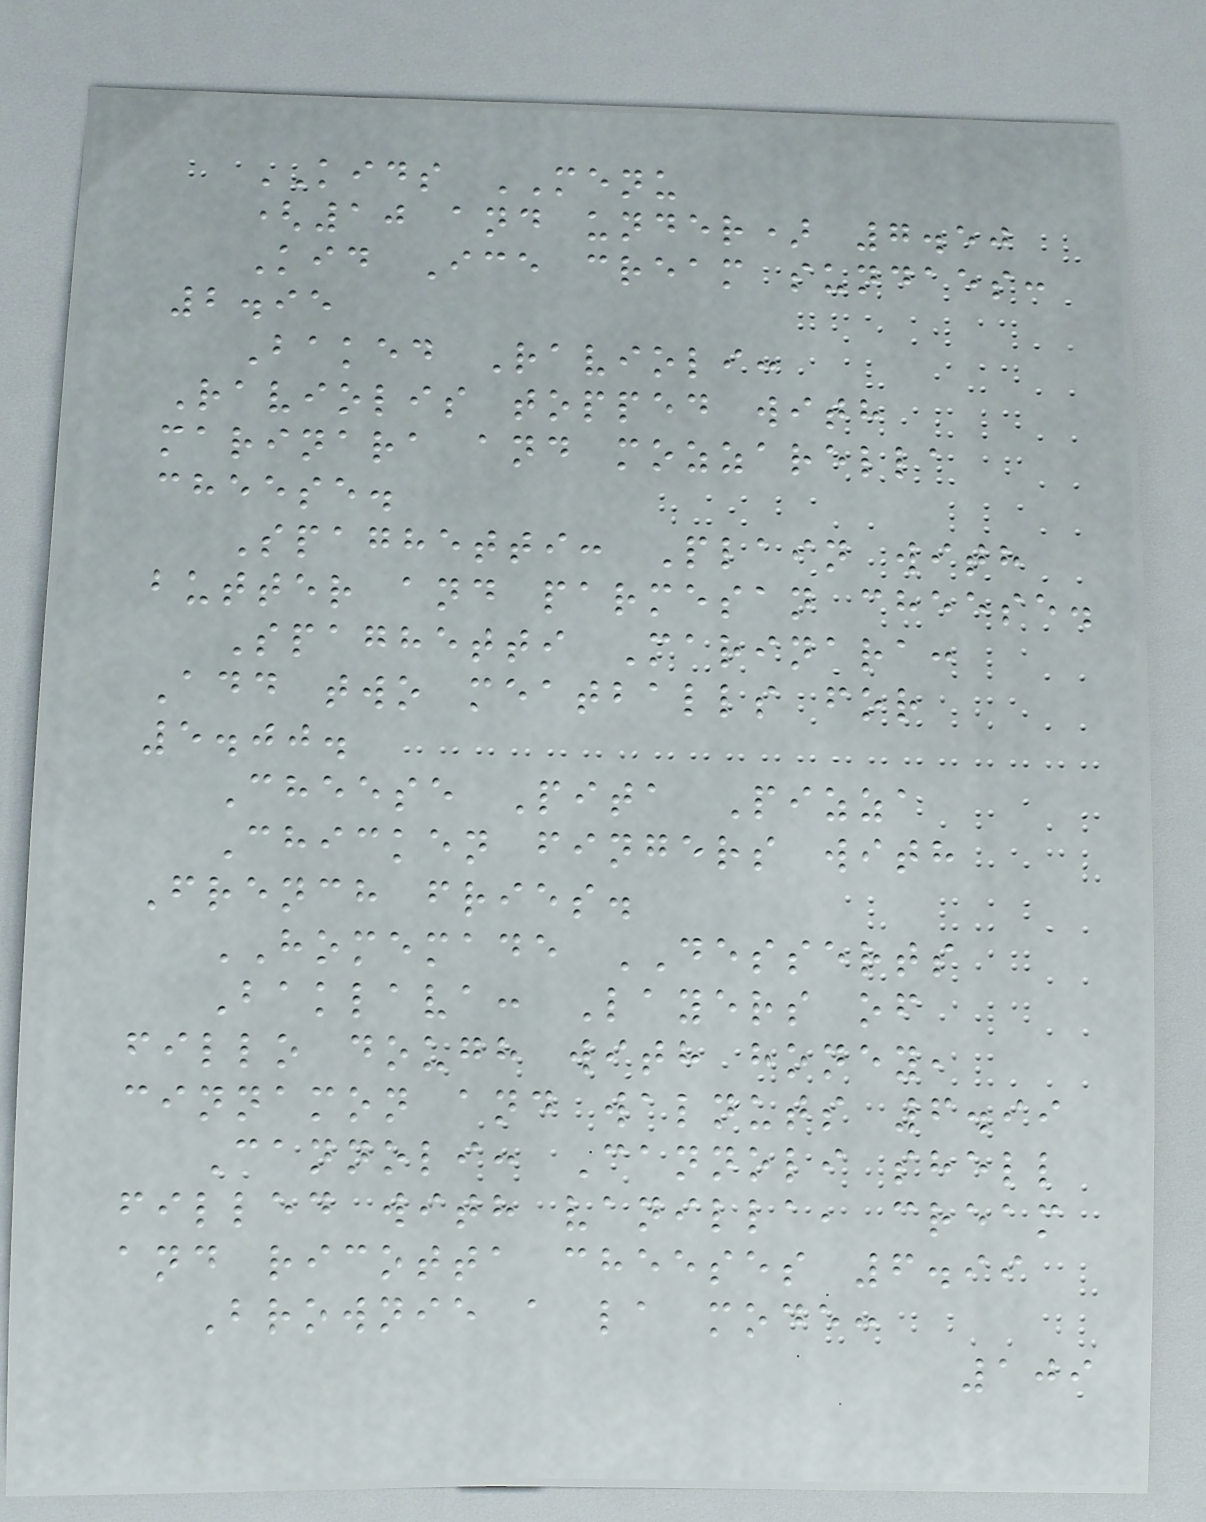KIDS MENU
(10 and under) 7.50
Kid Ice cream sundaes:
2.95
Baked Ravioli:
Raviolis topped with
marinara and mozzarella
cheese.
Spaghetti: Plain with
butter and parmesan cheese.
Spaghetti Marinara:
Add two meatballs for
5.00.
Cheese Pita Pizza
Chicken fingers with
French fries.
HOMEMADE DESSERTS
Baklava: Layers of
fillo dough with honey,
cinnamon and walnuts 6.99
Cannoli: Cannoli shell
filled with vanilla, cream
and ricotta cheeses 6.99
Brownie a la mode:
109
